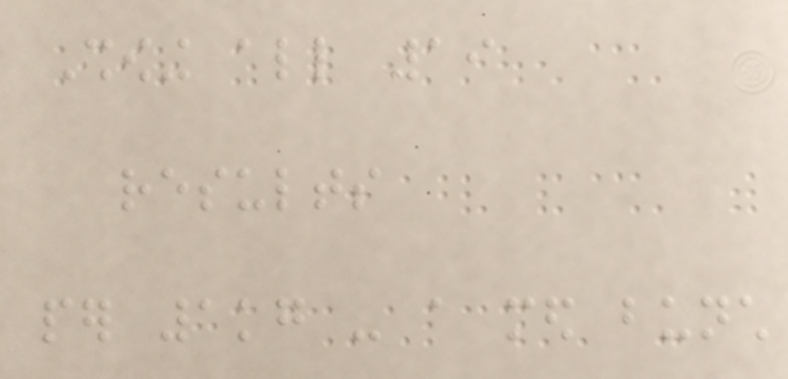Showing all 19
results
per 1kg - a med bunch
